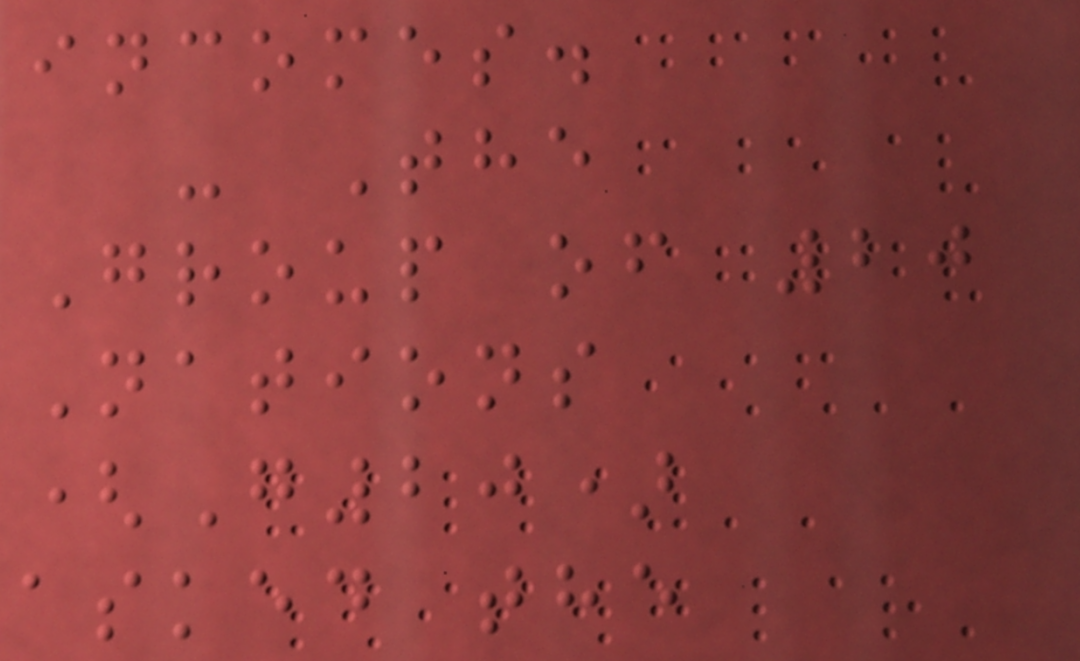incomes.
- The
Group of 20
Nations
(G20)
asked the
